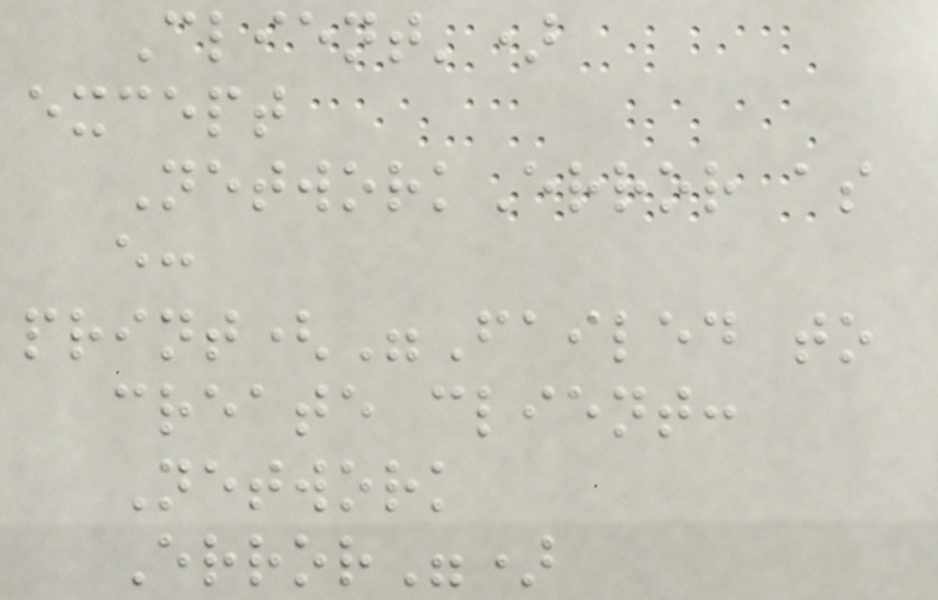Client')
except
NetworkError as
e:
print("Failed to
create client:
Network
Error")
